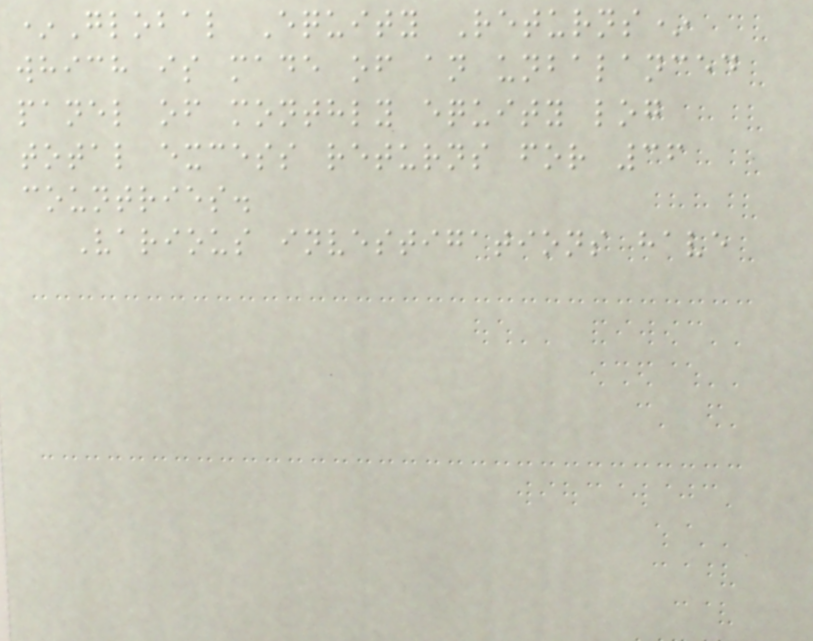*Global Equity Returns*
which is made of an unbalanced
panel of monthly equity log
total excess returns for 36
countries.
Various investigations have
